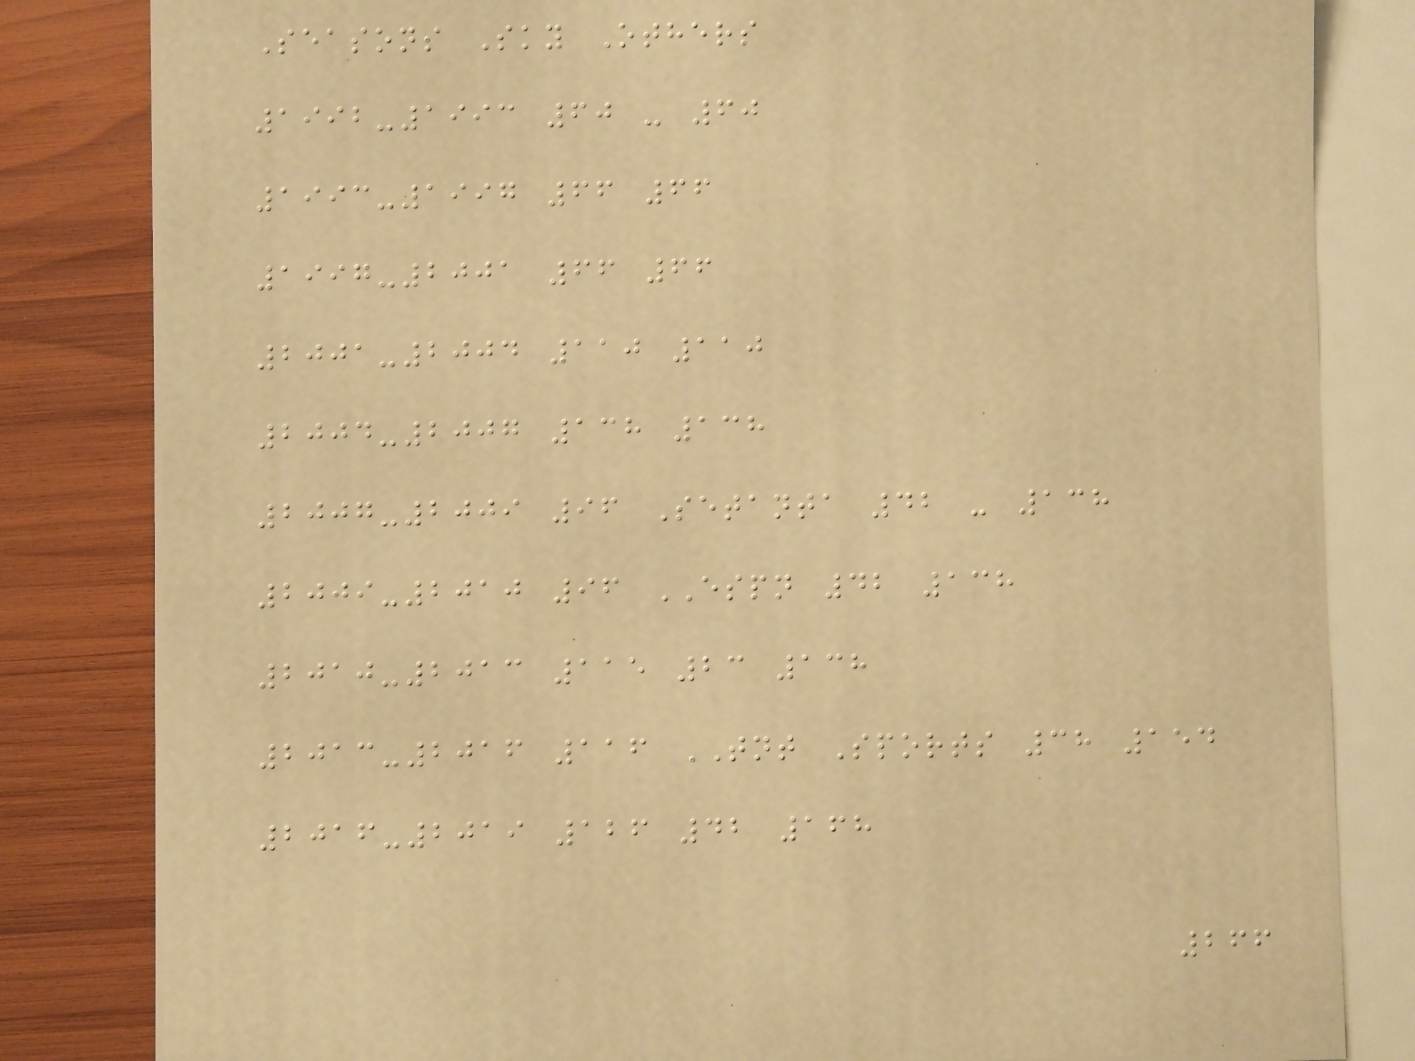Seasons Sky Others
1992-1993 60 - 60
1993-1997 66 66
1997-2001 66 66
2001-2004 110 110
2004-2007 138 138
2007-2009 96 Setanta 42 - 138
2009-2010 96 ESPN 42 138
2010-2013 115 23 138
2013-2016 116 TNT Sports 38 154
2016-2019 126 42 168
266
